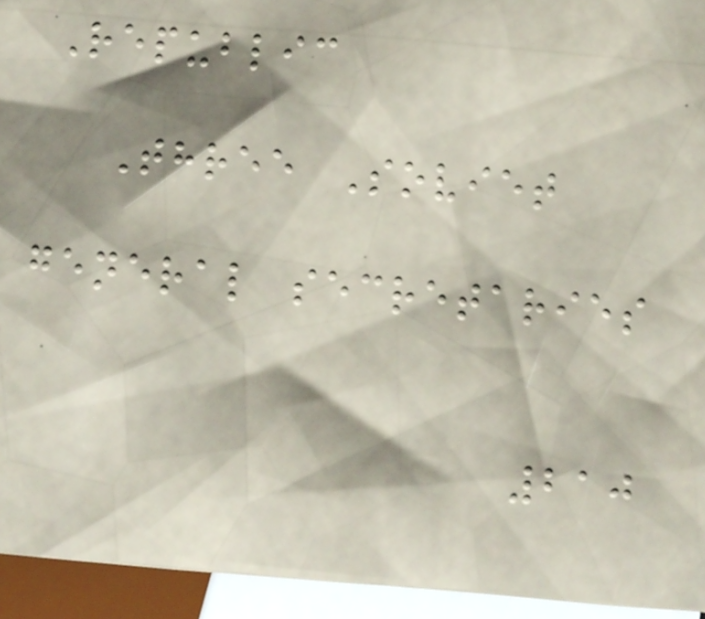Republic
Three Soviet
general secretaries
210
